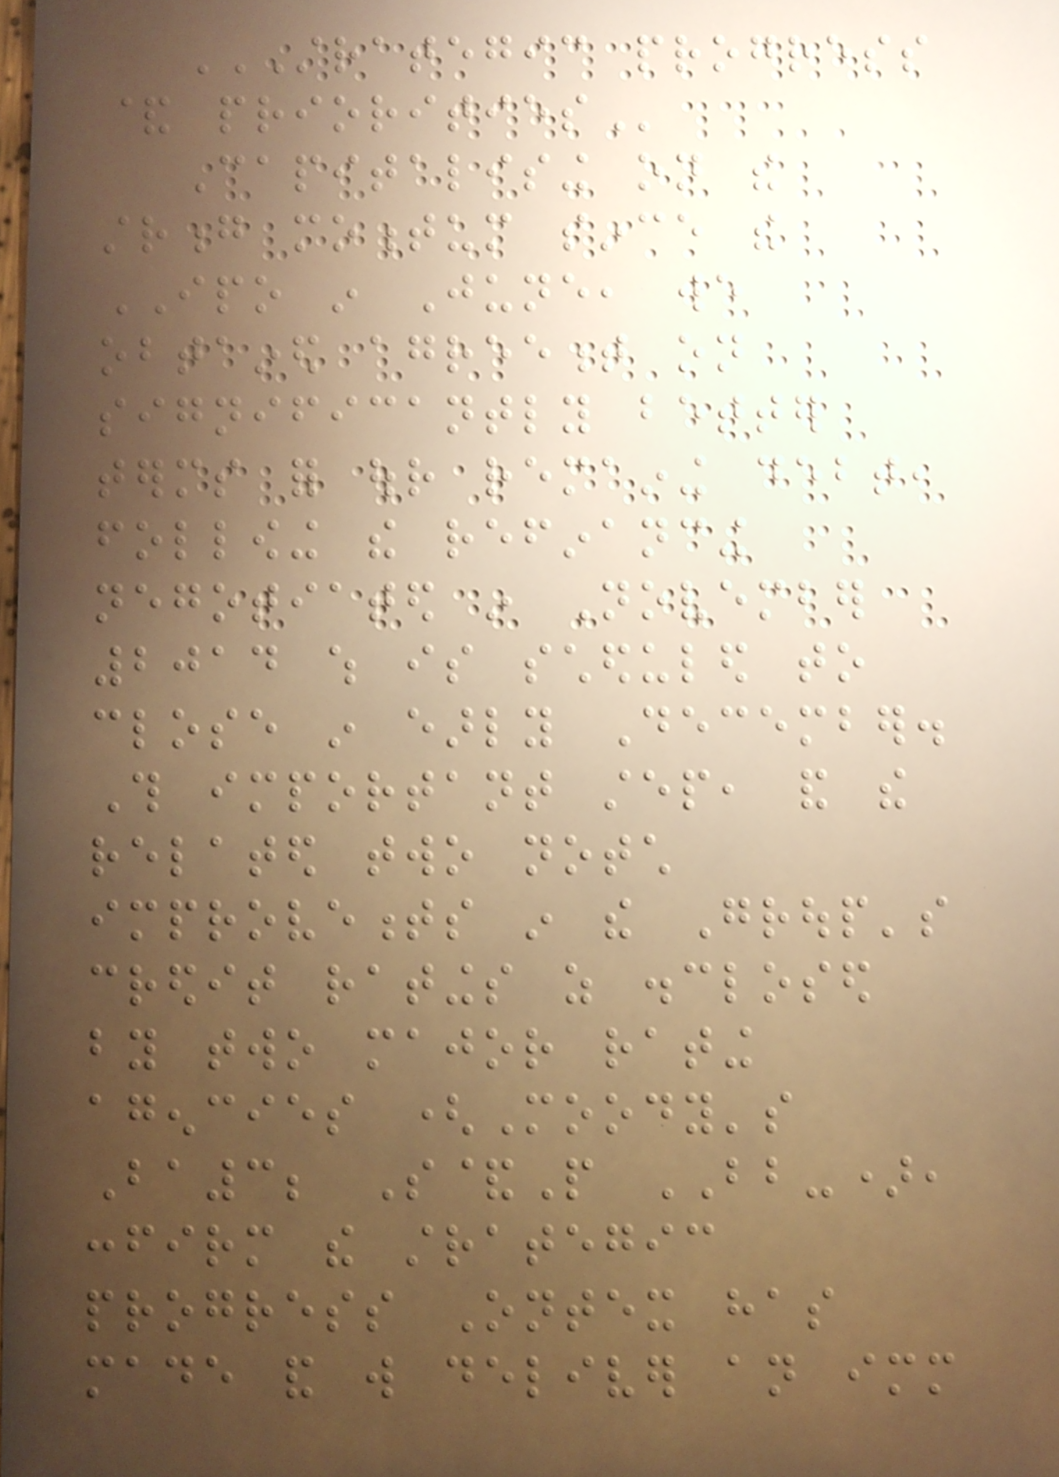STRATEGIC PROGRESS
& PRIORITIES
Capitalising on the
strong momentum since the
IPO in June, we
obtained agreement on
significantly better
terms for our remaining debt,
following the refinancing
negotiated in November
2014 which is scheduled to
close in early December.
This important step, and the
related two notch
improvements in the Group's
credit ratings as disclosed
by two major rating
agencies (Moody's
Ba3; S&P BB-),
confirm the strategic
progress Ontex has
made and will deliver an immediate
